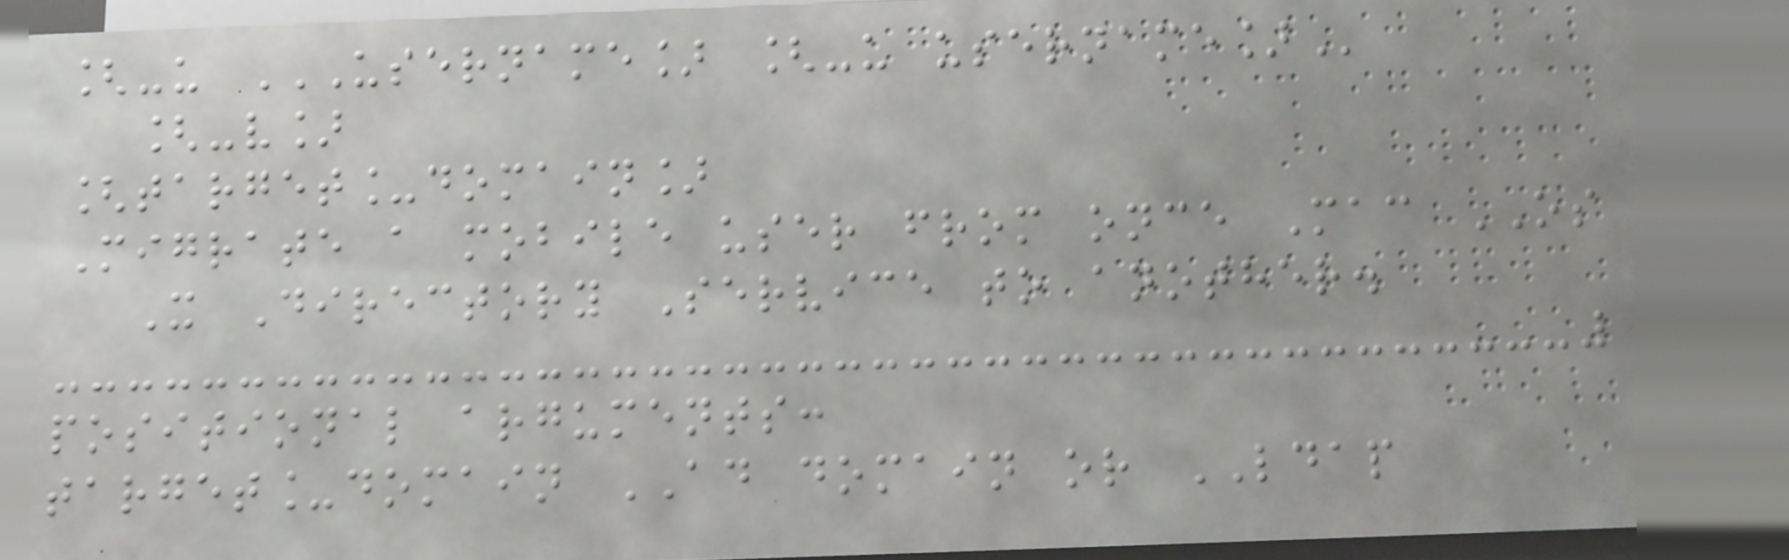[-u USERNAME] [-U USERNAME]
[-v]
[target_domain]
Migrate a mobile user from once Mac OS
X Directory Service to another.
positional arguments:
target_domain AD domain or LDAP
